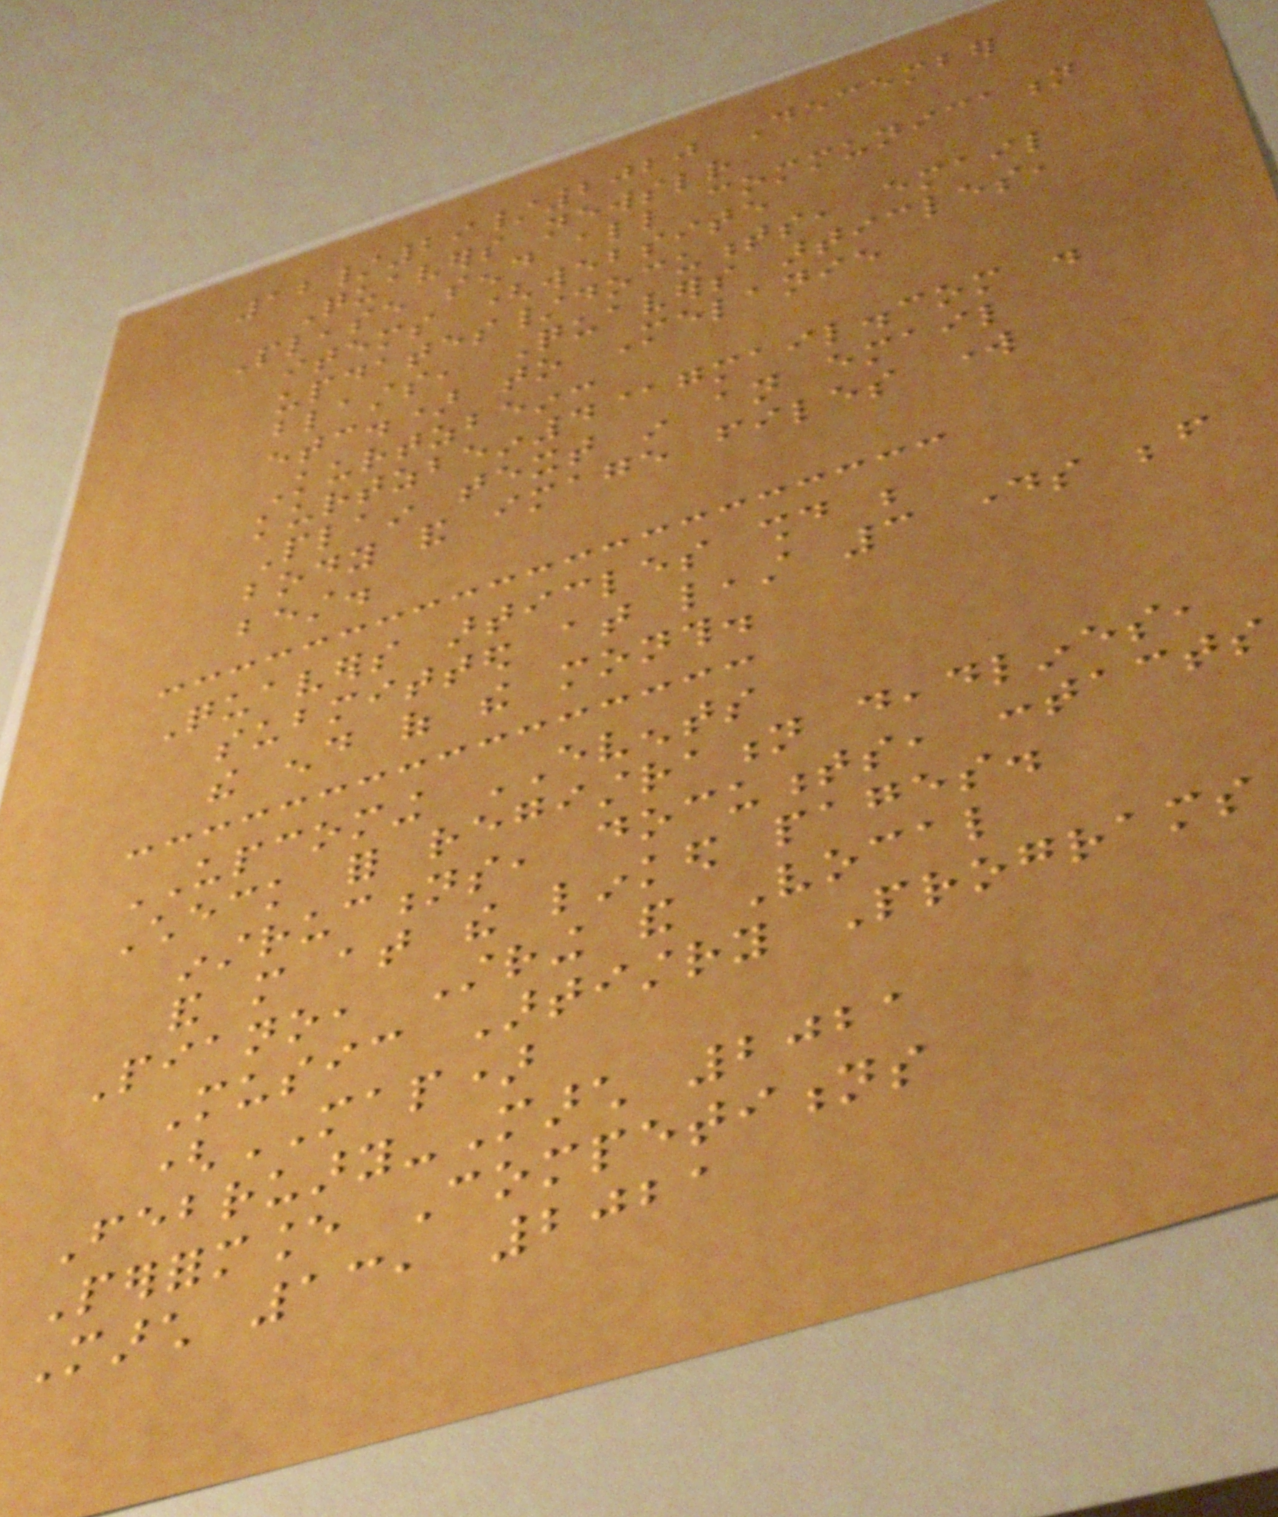12/29/2020 December
Quavers newsletter
Please send all communication
items (website
updates/documents, email
blasts, Quavers articles,
etc.) to Melanie
Kurtzbein:
kurtzbein4@gmail.com .
Plain text in an email
body and image files work
best.
Quavers articles should be
submitted at least 3 days before
the end of the month.
UPCOMING EVENTS
Check for registration deadlines,
instructions, documents, contacts
and more at the linked pages.
Piano, String and Vocal
Music Artistry Programs
(MAP)
February-March 2021
Performance Competitions
March 13, 2021
